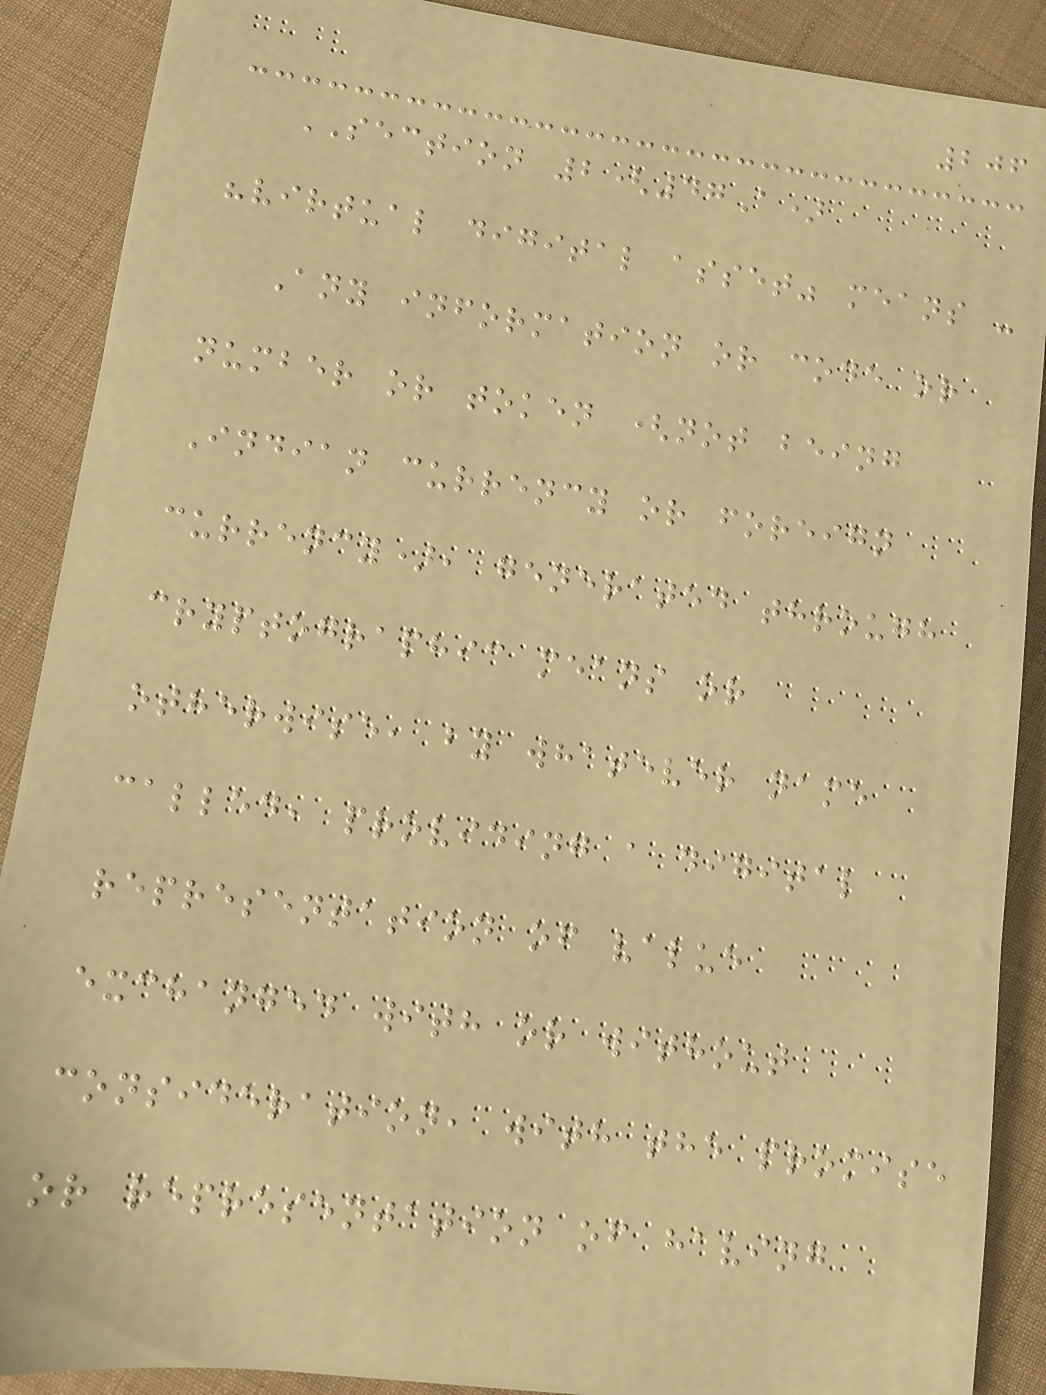206
SECTION 2(47A)
"virtual digital asset" means -
Any information or code or
number or token (not being
Indian currency or foreign
currency), generated through
cryptographic means or
otherwise, by whatever name
called, providing a digital
representation of value
exchanged with or without
consideration, with the promise
or representation of having
